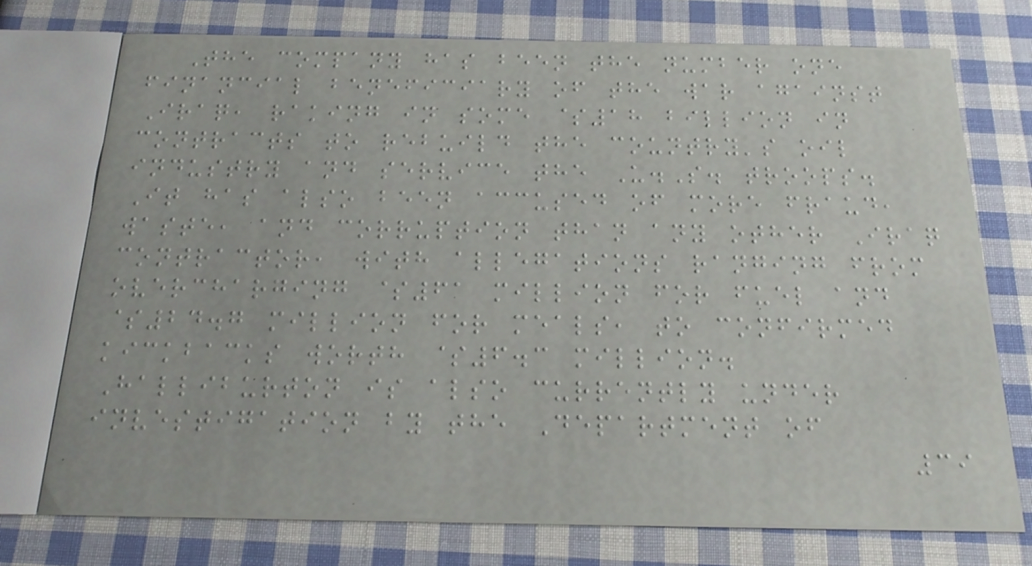The company has been the number one
financial beneficiary of the war against
Iraq, raking in some $18 billion in
contracts to rebuild the country's oil
industry and service the U.S. troops.
It has also been accused of more fraud,
waste, and corruption than any other Iraq
contractor, with allegations ranging from
overcharging $61 million for fuel and
$24.7 million for meals, to confirmed
kickbacks worth $6.3 million.
Halliburton is also currently under
investigation by the Department of
39
